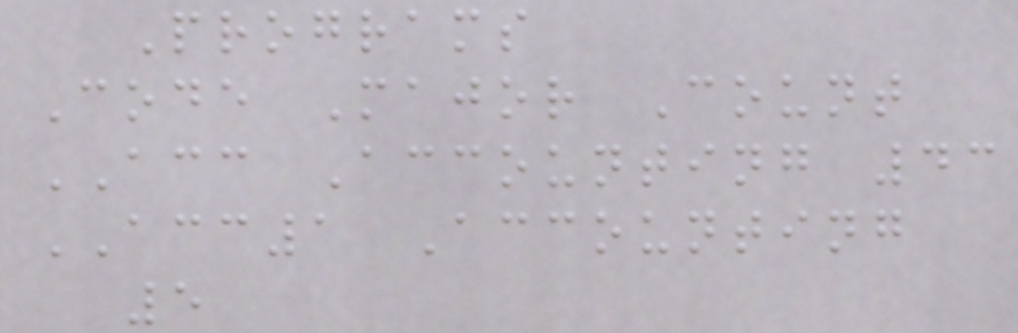Programs
Code Major Count
ACC Accounting 43
ACC1 Accounting
5
